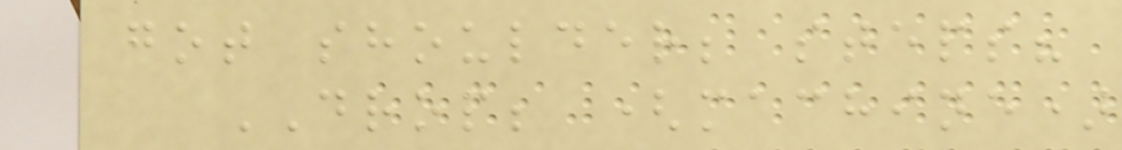got shoulder; steps?
DROP; (machine)
